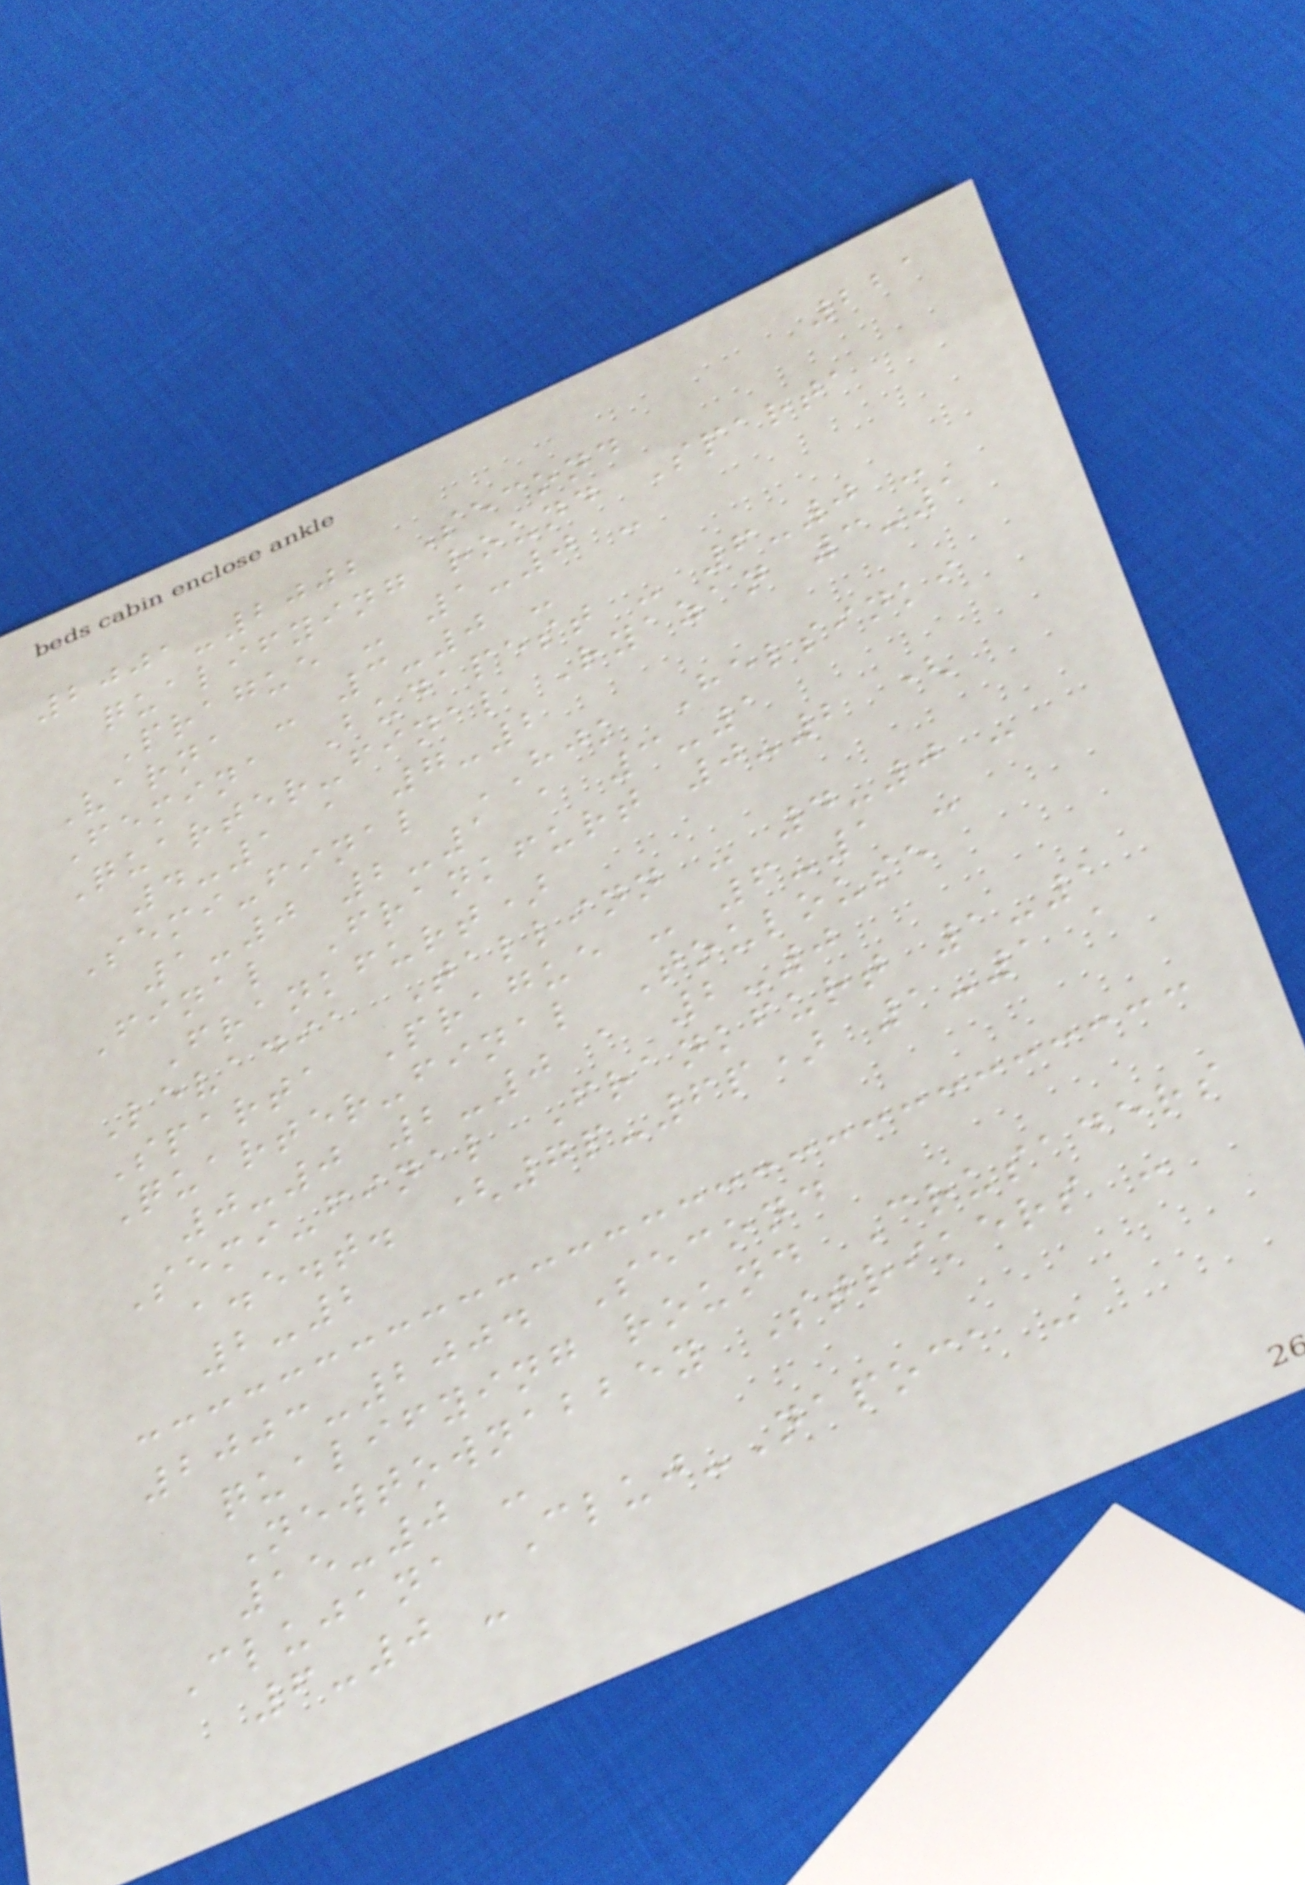221
2001-2002 Second
qualifying round Sparta
Prague - 1-0 -
Varna - 3-0 -
Femina Budapest - 6-0 -
Quarter-final Ryazan 3-1
4-1 a 7-2
Semi-final HJK Helsinki
1-0 2-1 a 3-1
Final Frankfurt 0-2 (
Frankfurt)
Levadia Tallinn - 4-0 -
Sparta Prague - 6-1 -
Quarter-final Toulouse
0-0 2-0 a 2-0
Semi-final Frankfurt 1-1
a.e.t. (7p-6p) 1-1 a
2-2
2003-2004 Second
qualifying round Crusaders
Newtownabbey Strikers -
15-0 -
Clujana Cluj-Napoca -
6-0 -
